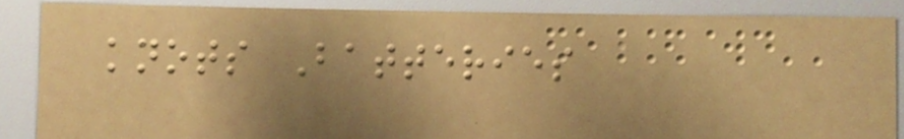knots Batteries
